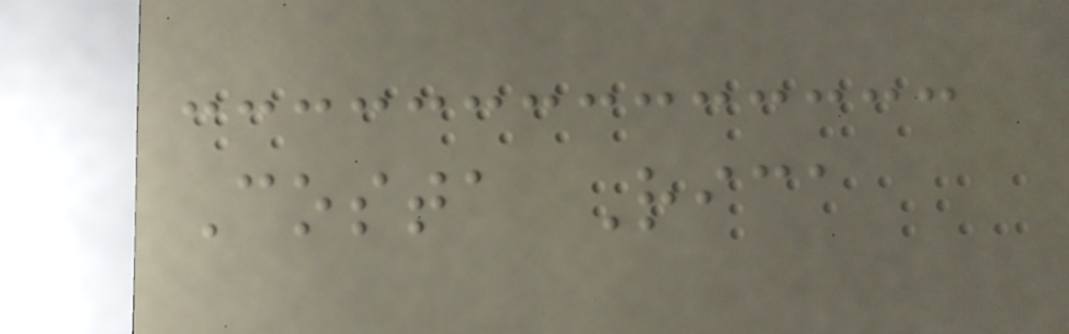Costa Rica
